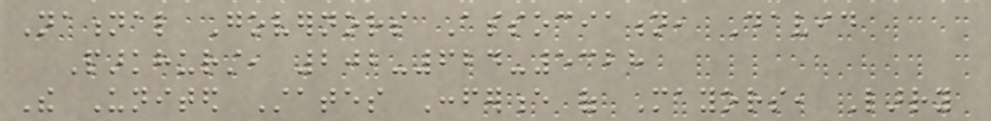National Governors Association, David
Parkhurst, 202-624-5328
The United States Conference of Mayors, Larry
